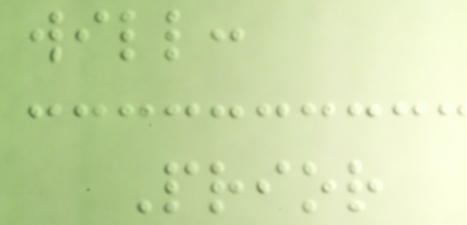will:
Prior
